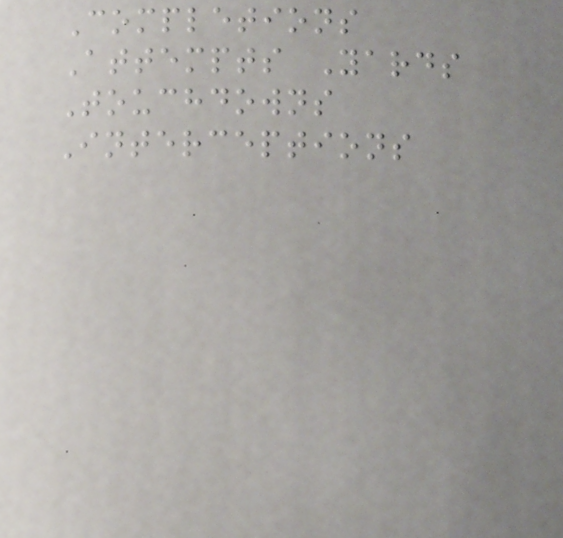Completions
Attempts Yards
Touchdowns
Interceptions
